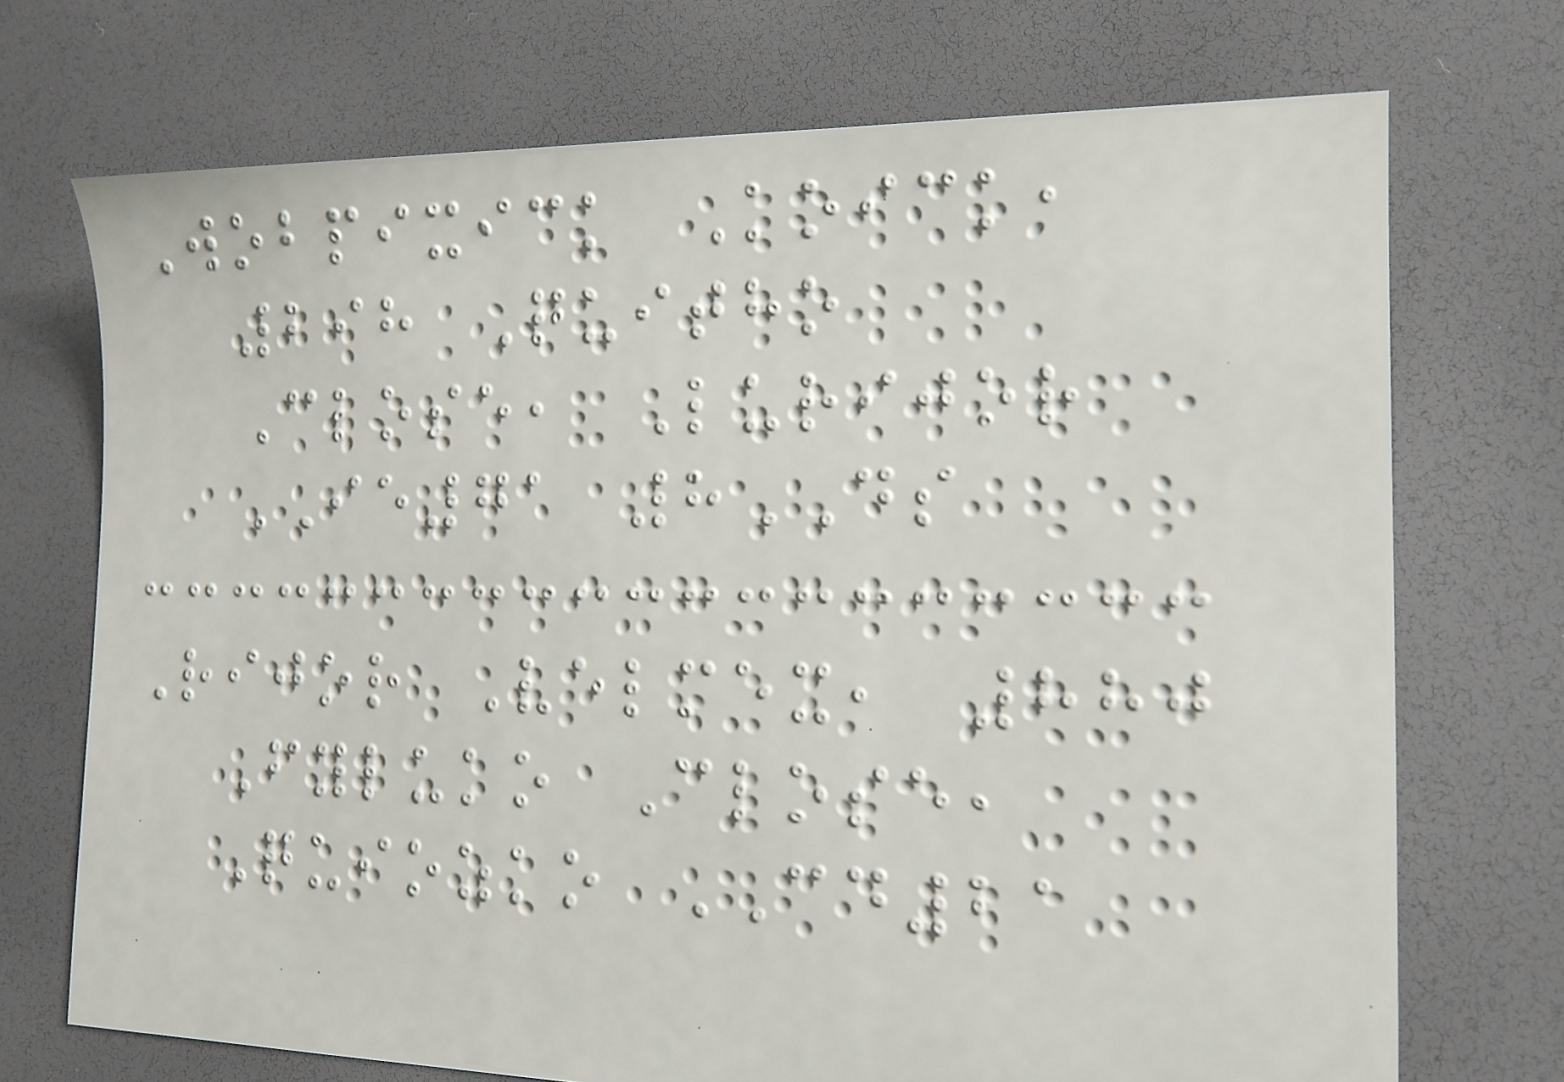Wobpixick Koick,
298 Quitho
Close, Lurijor
IE71 8DS
Rijor Velmex, 880
Fyluko Close,
Quiozko CD21
